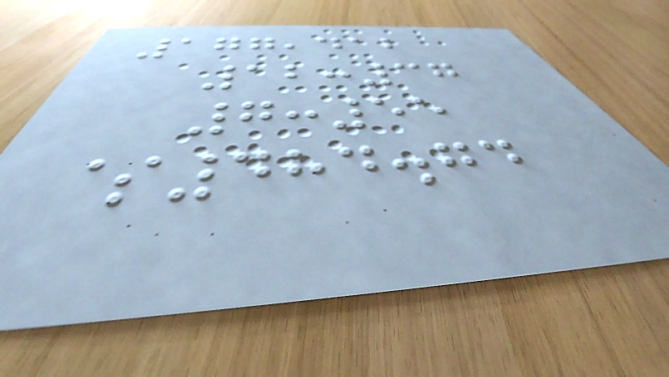177,412
12:37
7:55
$484.74
